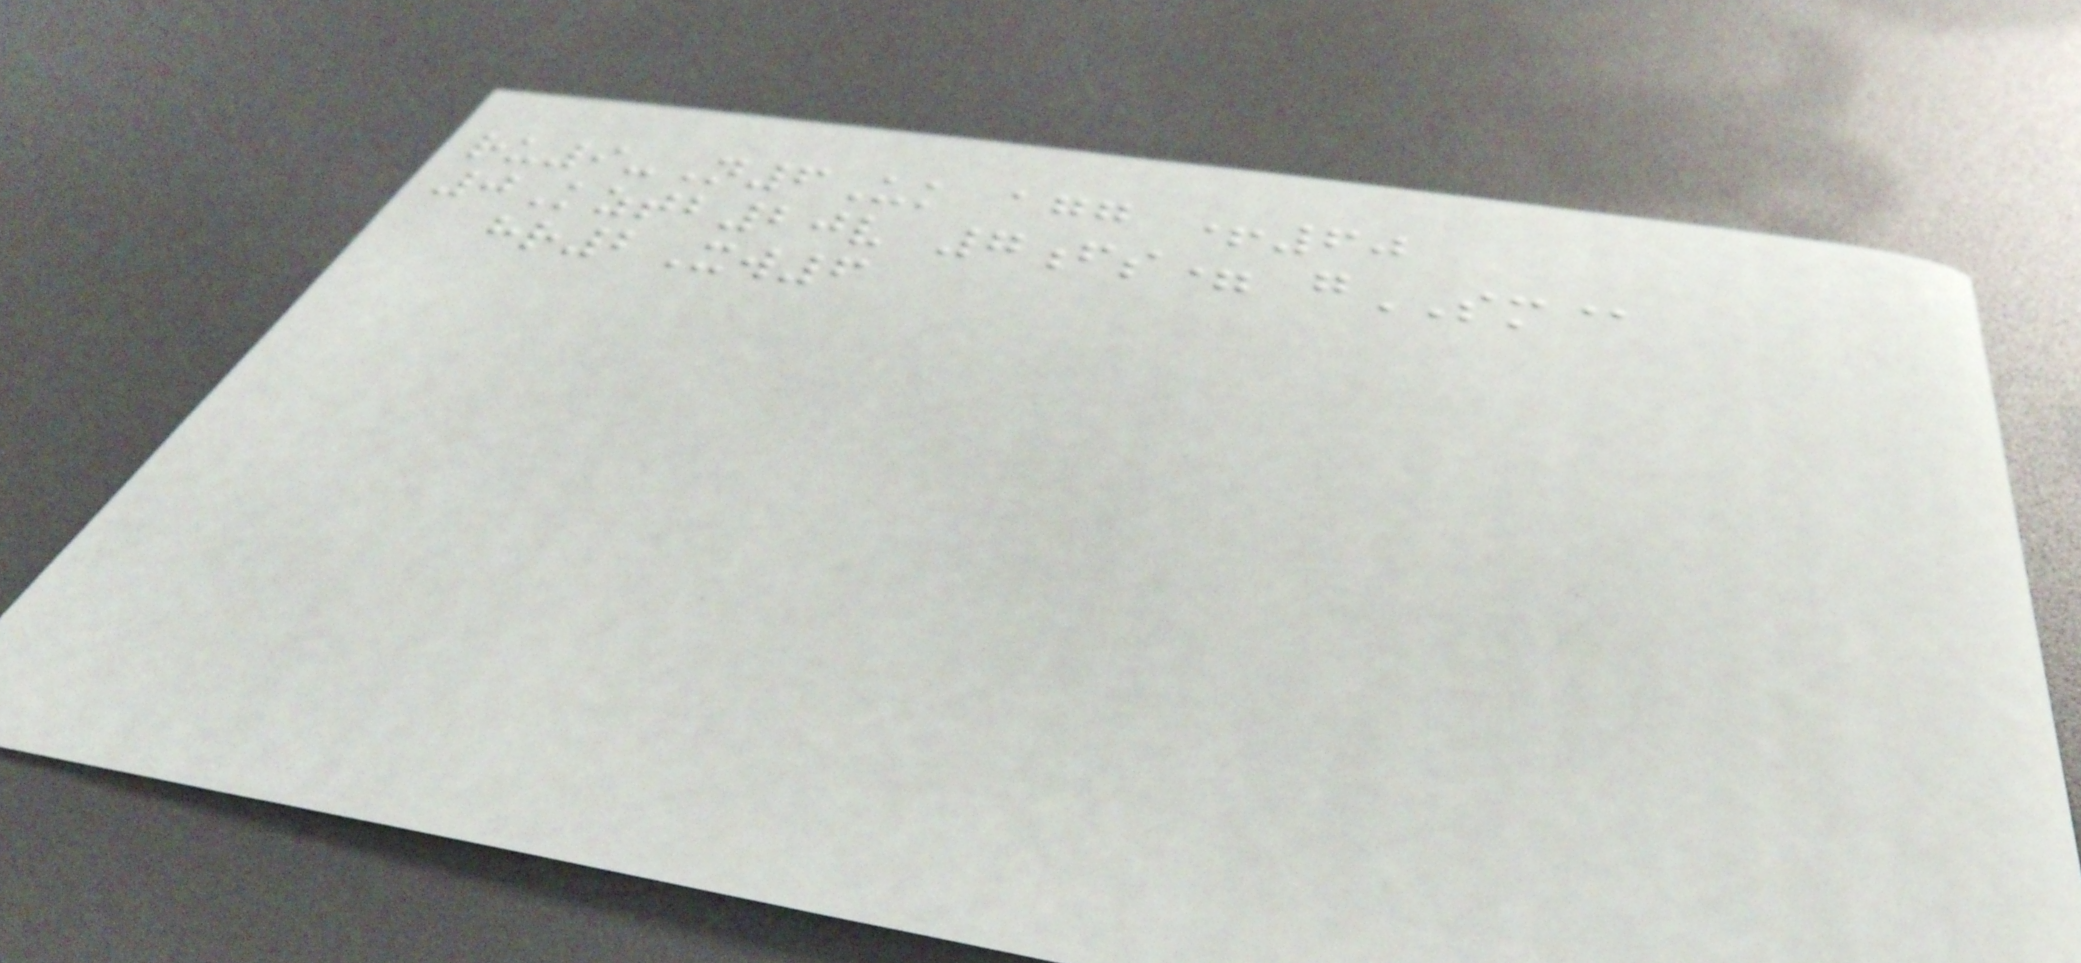ru9-N6Uk agg +60
0Kztb20v 7fs= gSM@
hr2Xw6
